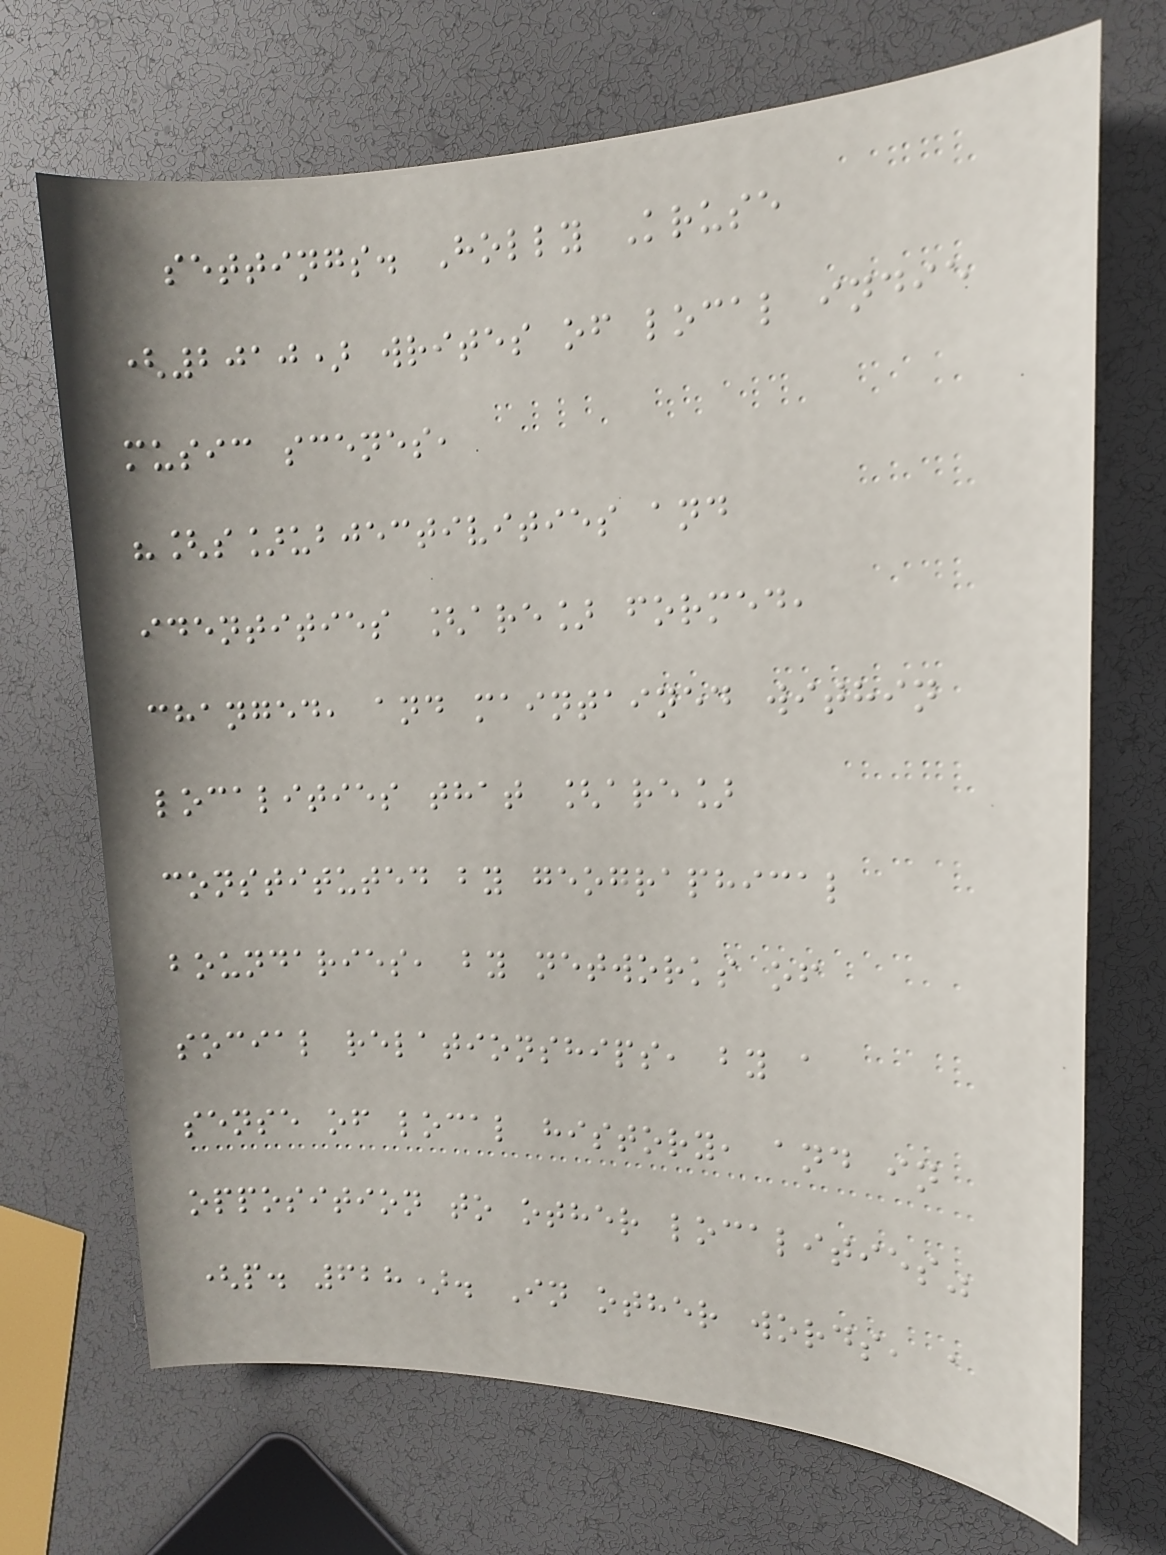settings. Holly Kruse
(2010) writes of local indie
music scenes,
"[s]ubjectivities and
identities [are] formed,
changed, and maintained within
localities that [are]
constituted by geographical
boundaries, by networks of
social relationships, by a
sense of local history, and in
opposition to other localities"
(p. 628). In other words, a
